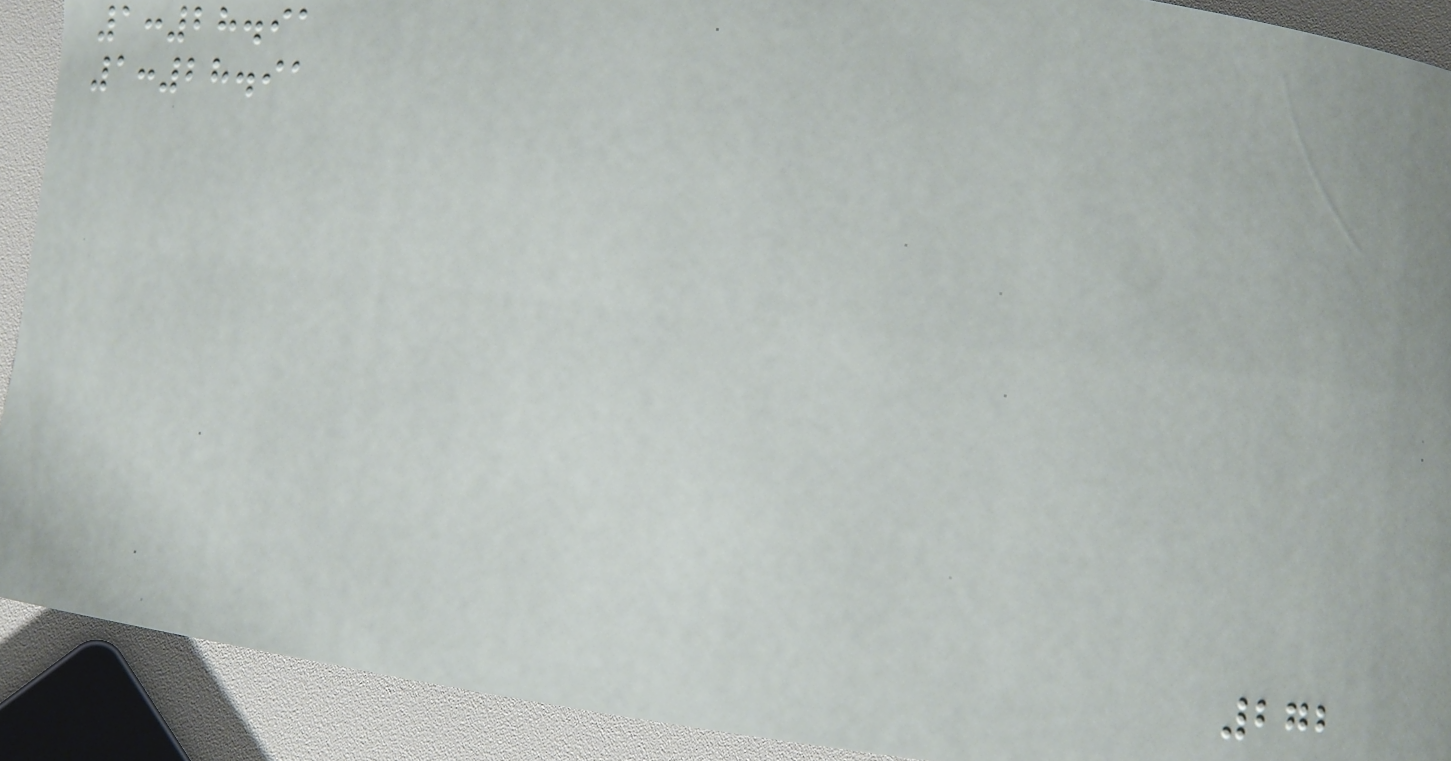1:28.91
1:28.91
272
